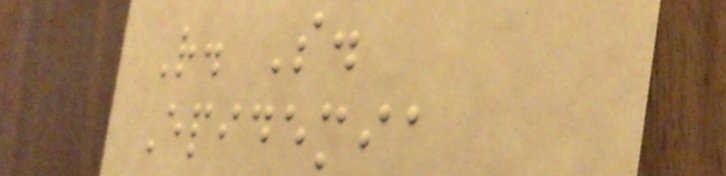R. S.
Epidemia
